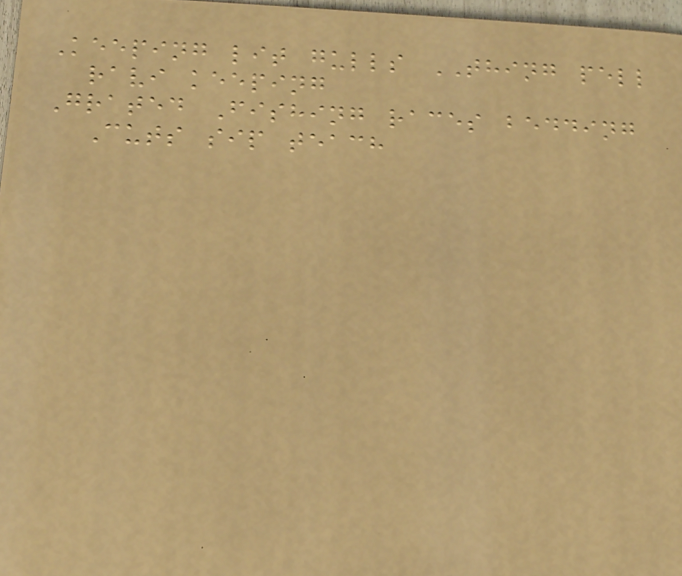Keeping lit gulls THING pell
ravi keeping
Grated Fishing races bedding
Cuts sip teach
